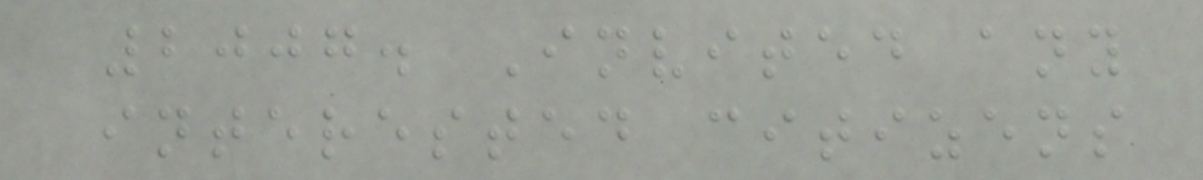2007. Invited any
interested citizens
